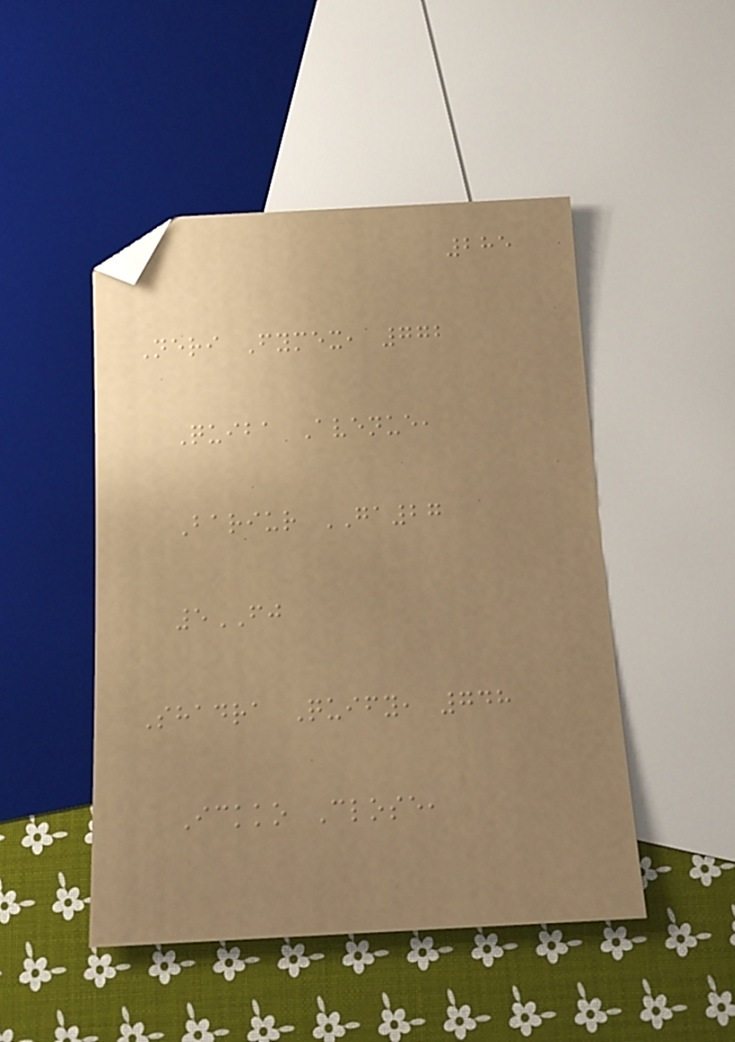285
Neri Fymex, 772
Quiba Avenue,
Bariur GA27
5FJ
Shadra Quify, 748
Ickko Close,
